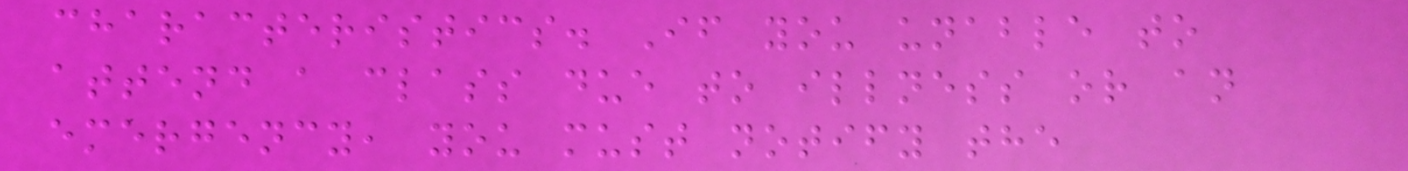characteristics. If you unable to
attend a class due to illness or an
emergency, you must notify the
